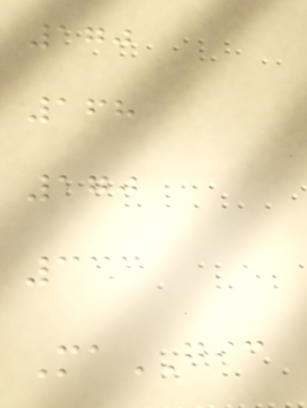170
168
170
333
MaGIC
